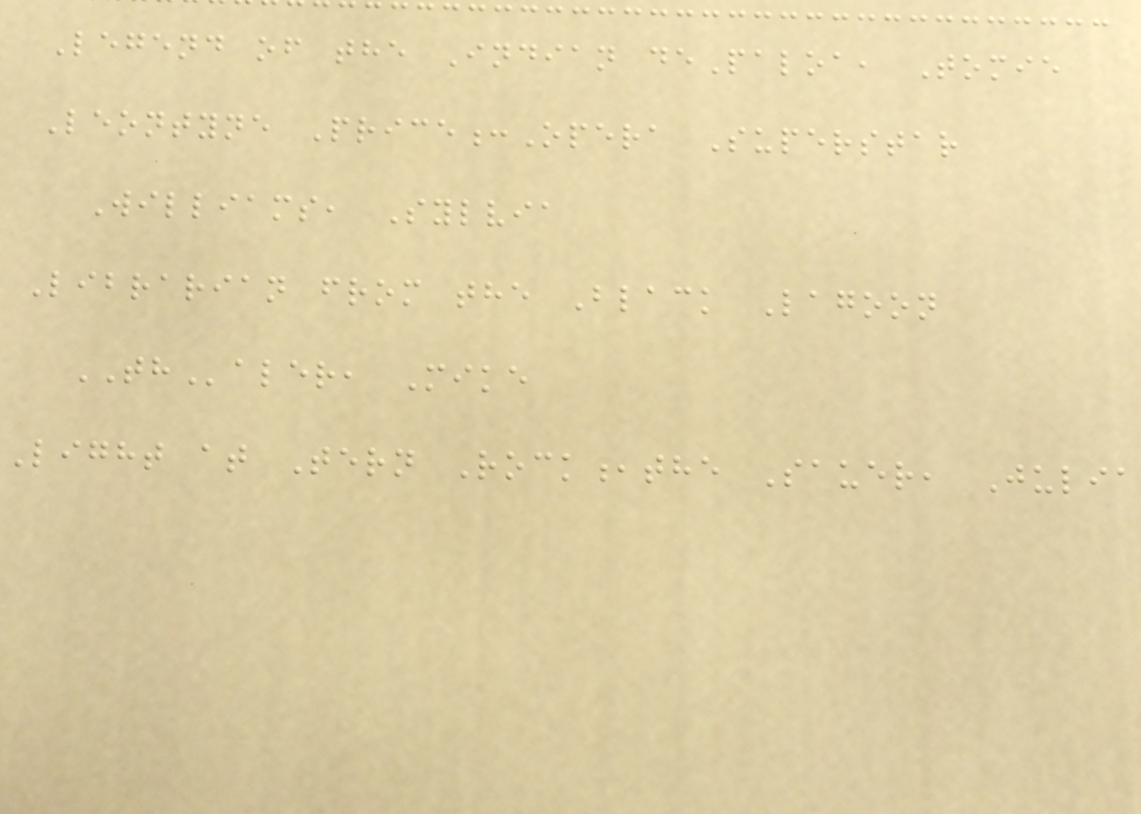Legend of the Indian dePaloa, Tomie
Leontyne Price:Opera Superstar
Williams, Sylvia
Librarian from the Black Lagoon
THaler, Mike
Light at Tern Rock,the Sauer, Julia
